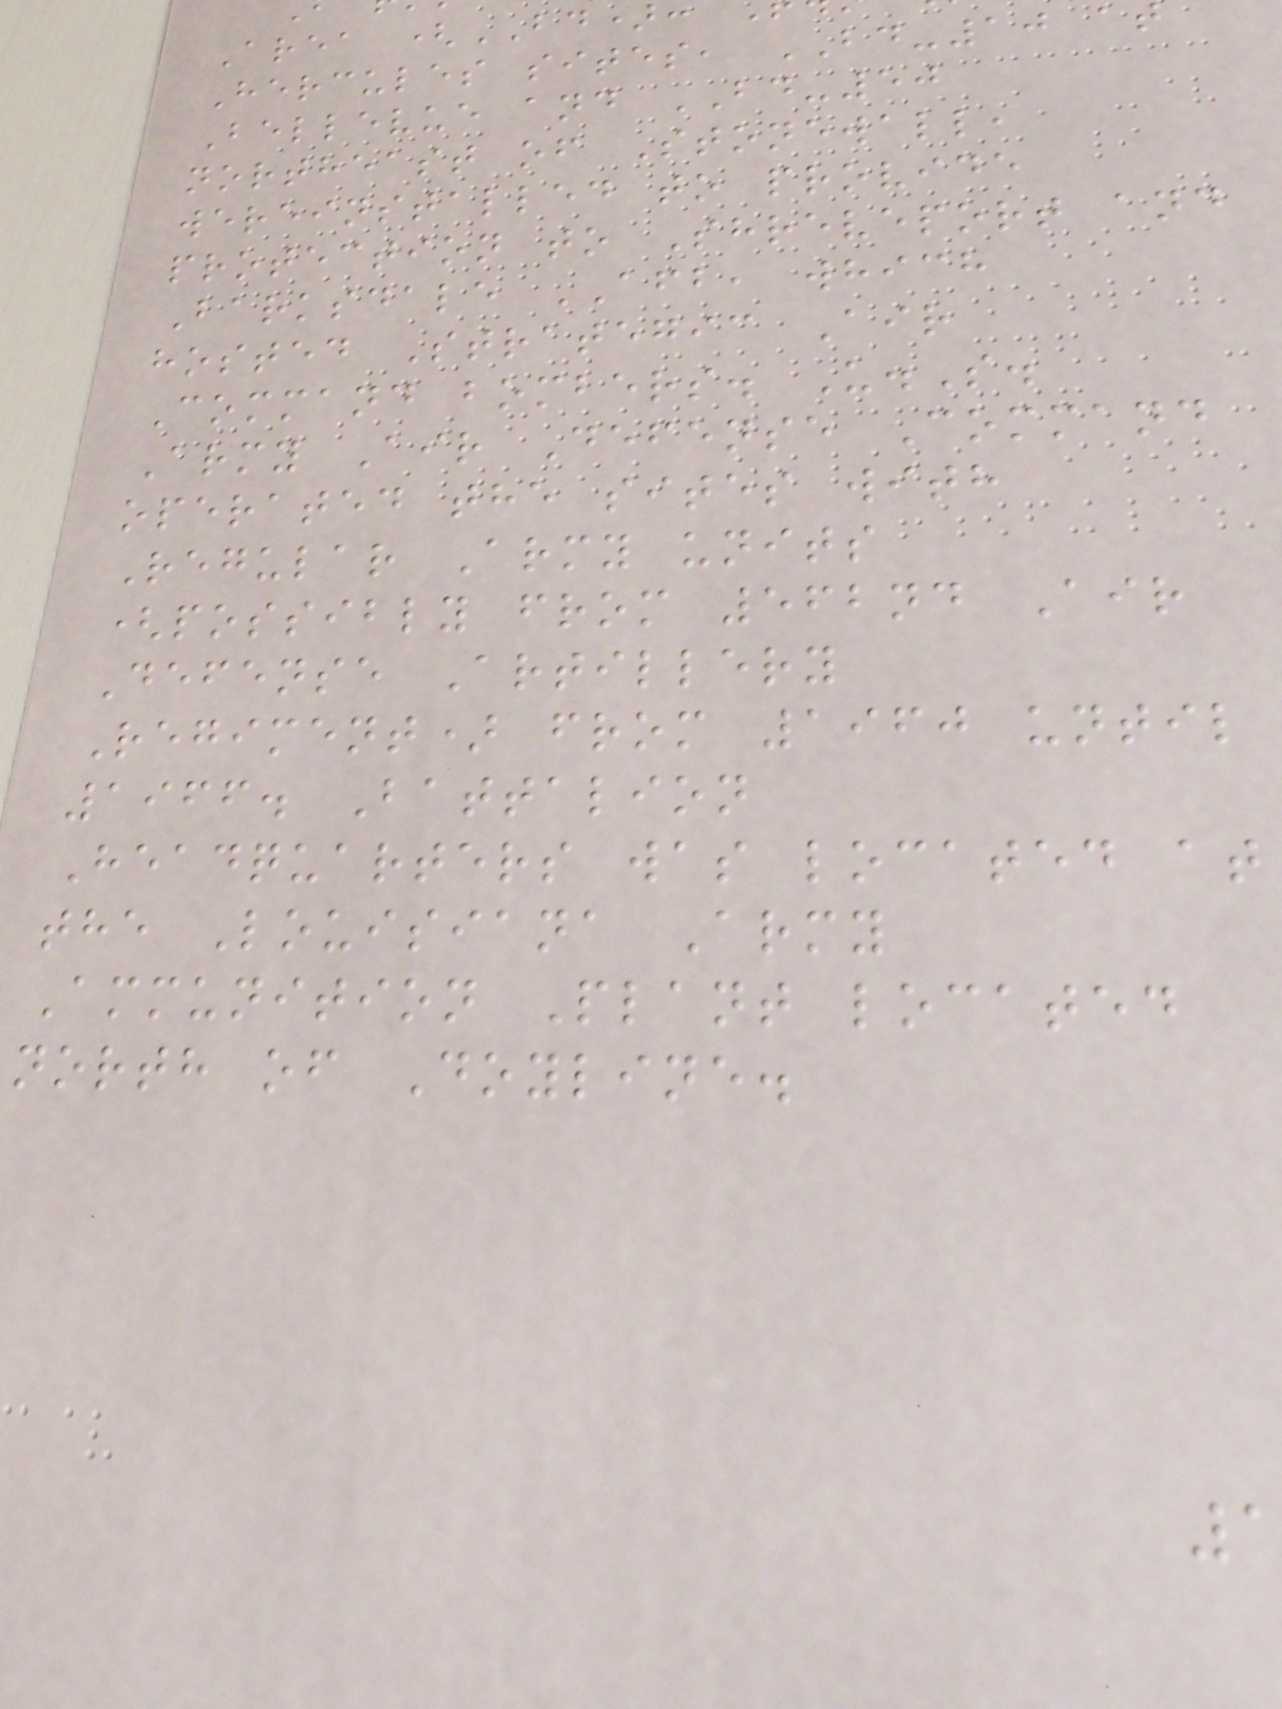Area (BD)
Hercules sites, BD-10 a
Bellevue and BD-50
northeast of Stonewall,
wereinstalled to provide
protection to Shreveport and
Barksdale AFB, which
hosted Strategic Air
Command bombers. U.S.
Army Air Defense Command
operated the sites with
Regular Army units
(possibly from 562nd Air
Defense Artillery
Regiment) from 1960 until
1966. Battalion
Headquarters was located at
the Louisiana Army
Ammunition Plant located
north of Doyline.
